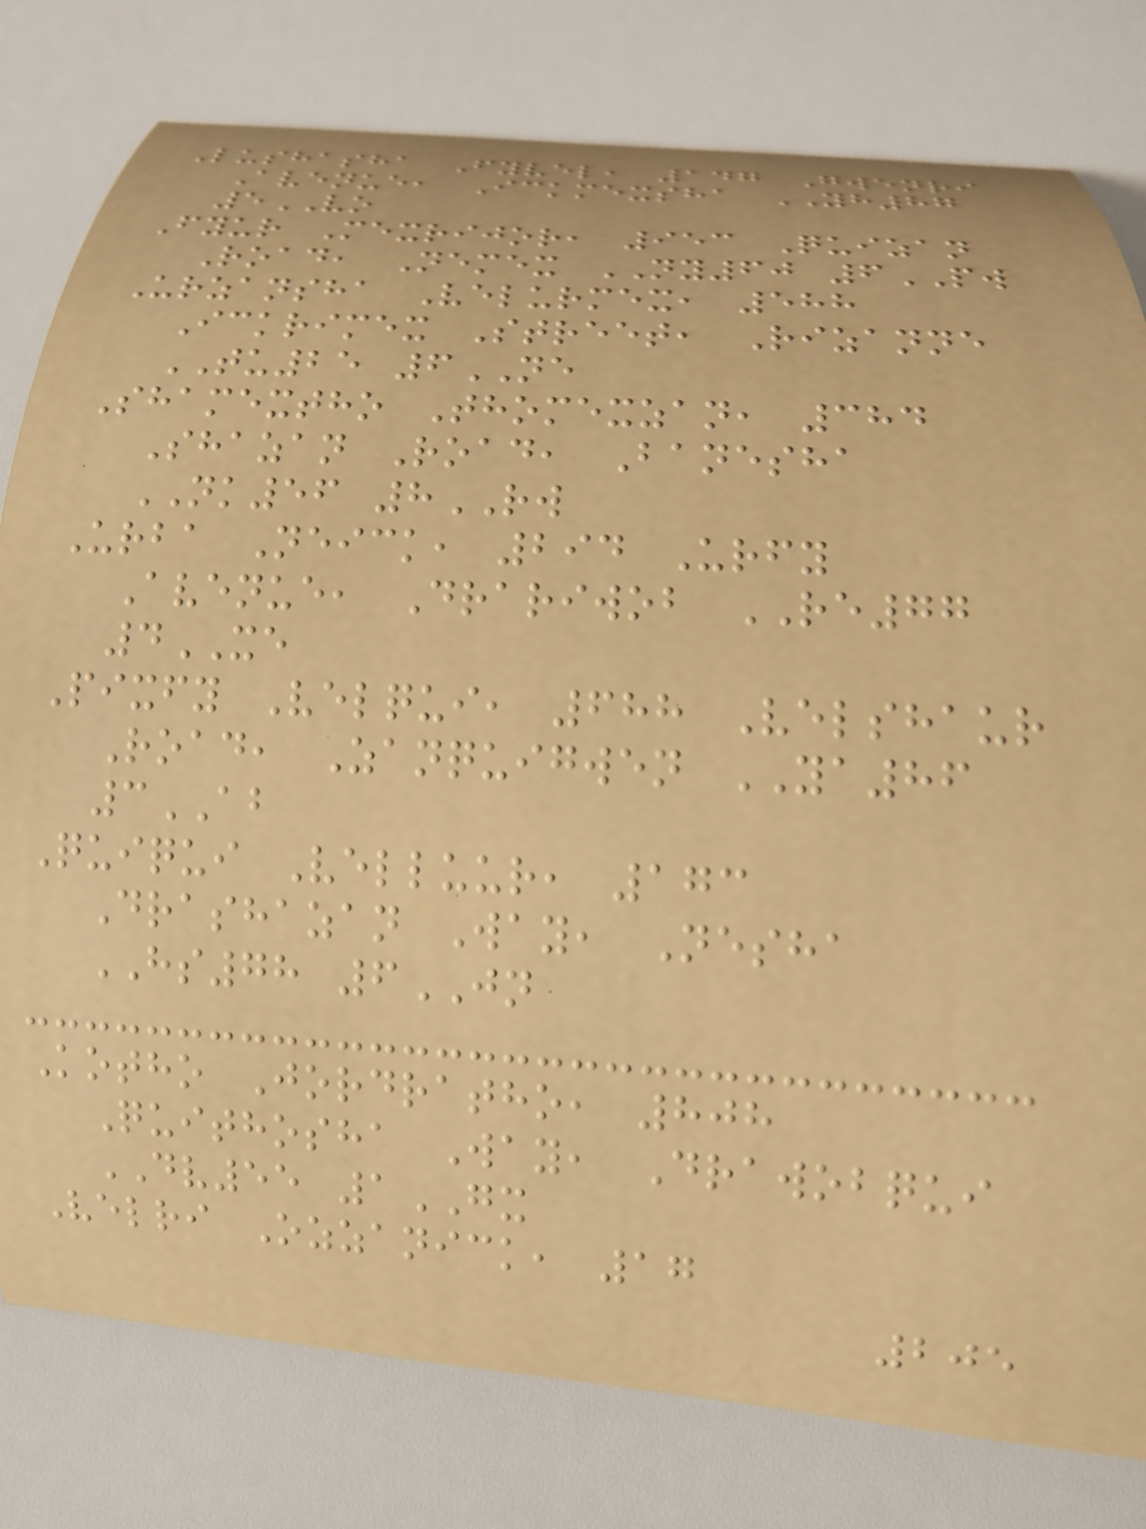Lushasha Fyvel, 147 Gwenri
Avenue, Ickmexsha YH87
5VO
Fyur Mexrijor, 953 Quizan
Road, Nemex NY60 6PW
Urzansha Velurmex, 588
Ickrimex Street, Rizanne
TU25 6NE
Shamextho Thomexzan, 384
Shazan Road, Banesha
NK56 8RW
Urba Neick, 294 Urfy
Avenue, Drariwob RE77
4XE
Pixfy Velqui, 688 Velshaur
Road, Zanquigwen YA86
3AB
Quiqui Velluur, 173
Drashazan Way, Nesha
HS78 6JN
Kotho Jordratho, 808
Quithosha Way, Drawobqui
DV55 1GX
Velri Ozzanick, 17
205
